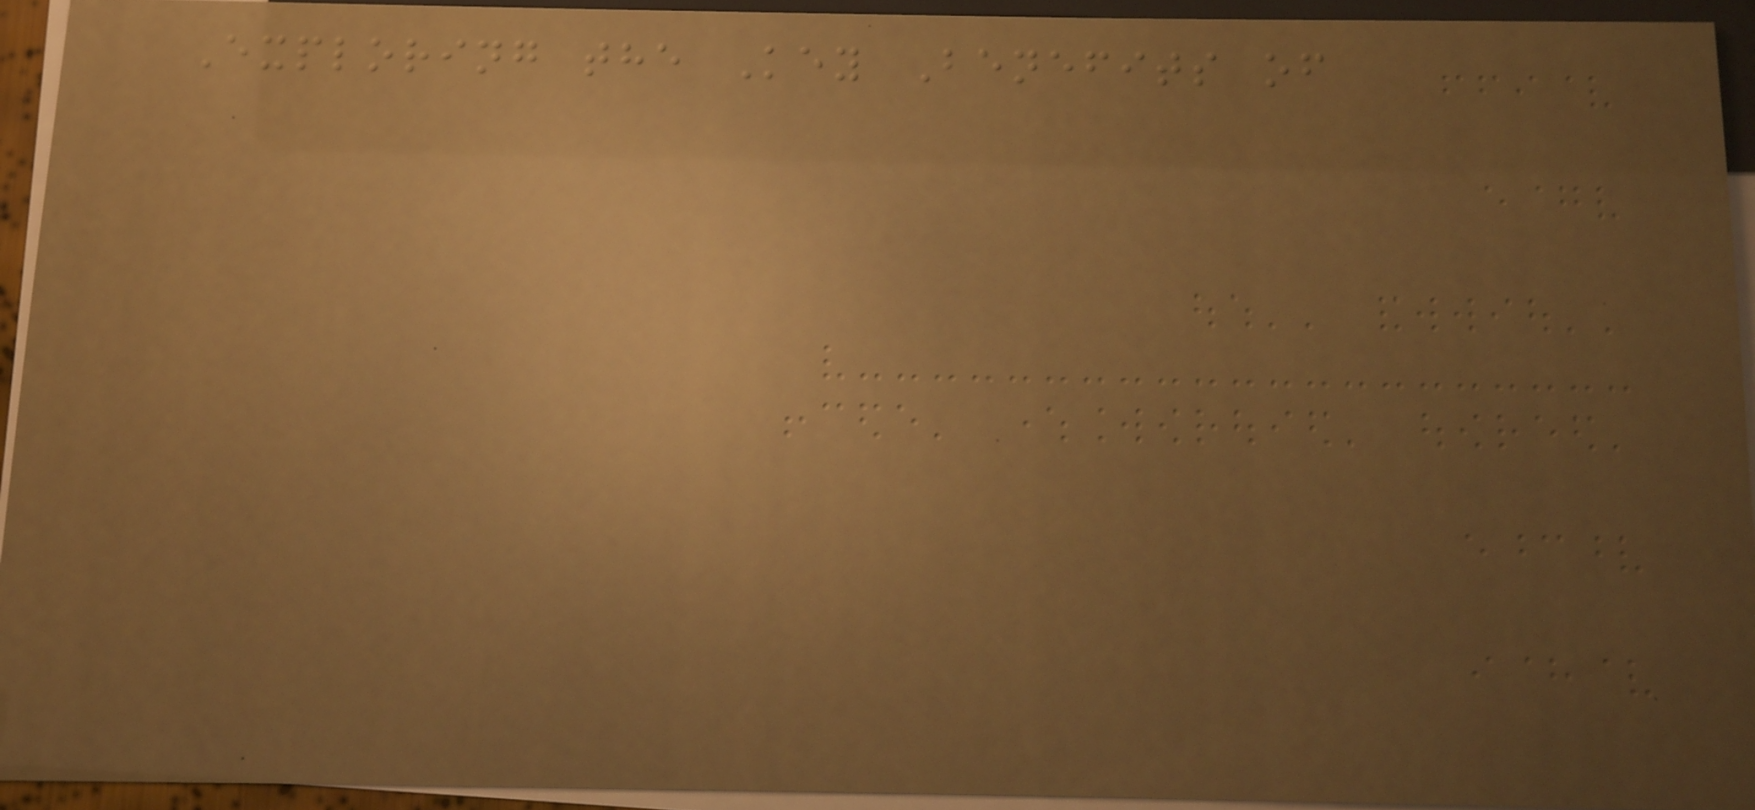Exploring the Key Benefits of
